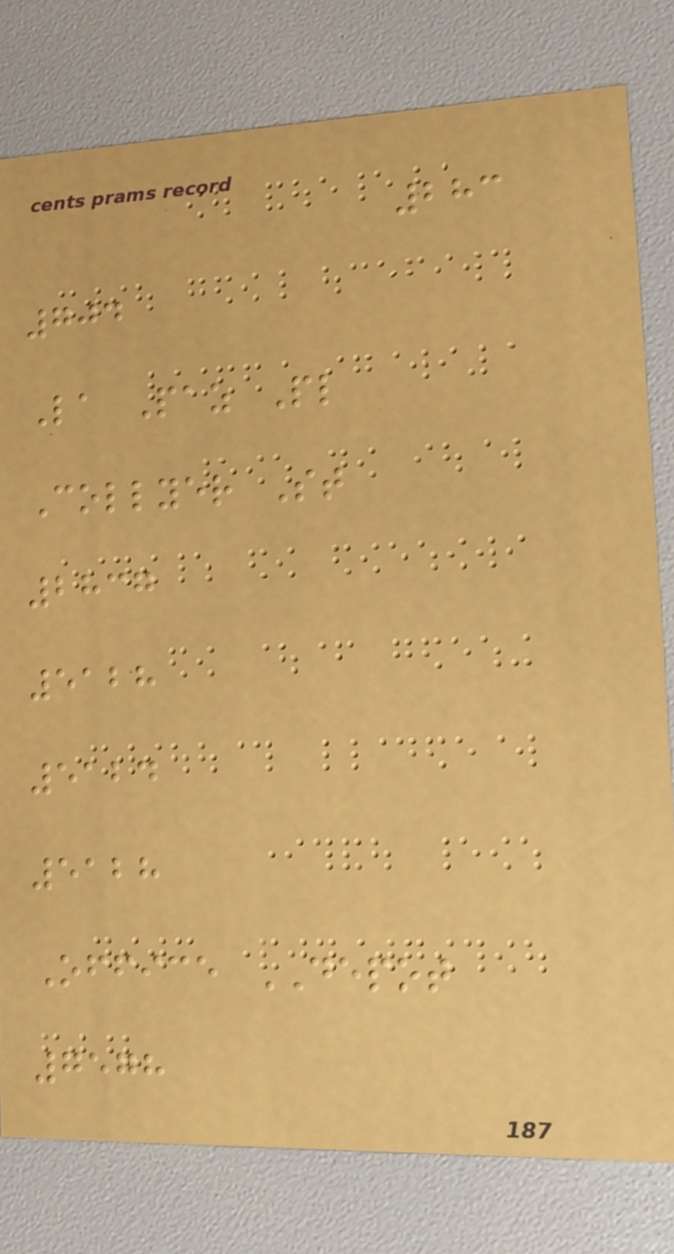283
704
La Paz Pl
Collyer St
2837
5128
5124
5128
Office DEPOT
7578
